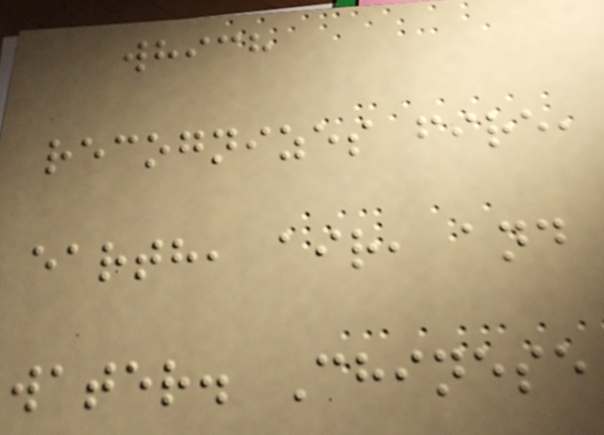which
recognizes fire,
earth, air, and
water. Chinese
